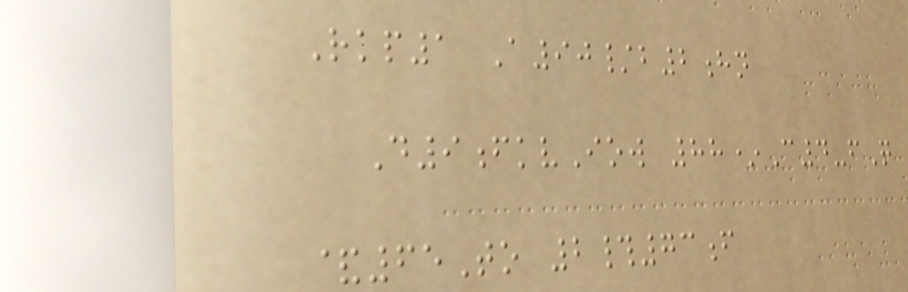Rkp1 A90/b2hn
D9fkvIow 88*C4-fQ
&65To 2#73f
